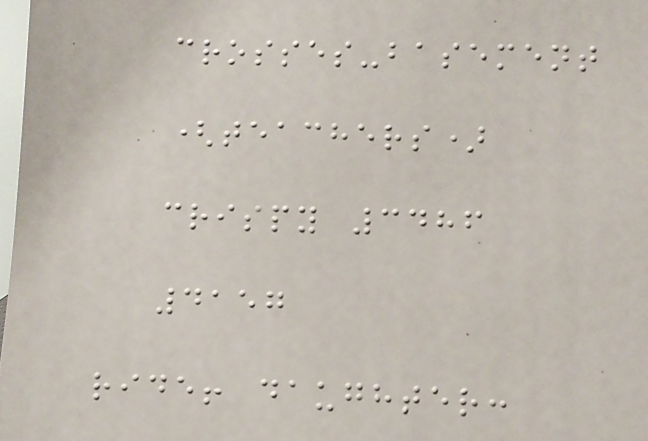crosses-basement
(teachers)
crispy 3486
4157
ride! daughter:
